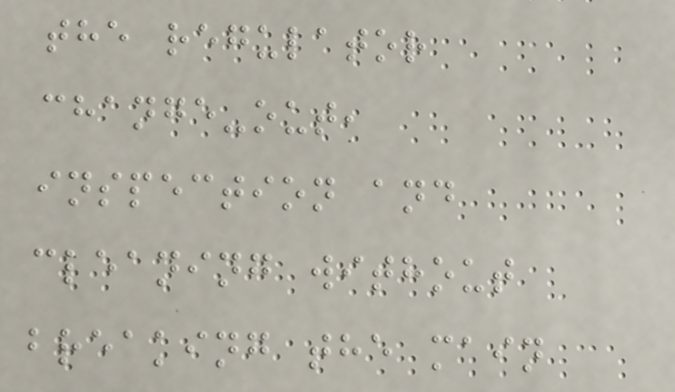the regulator
change-out,
inspection and
cleaning without
breaking the main
